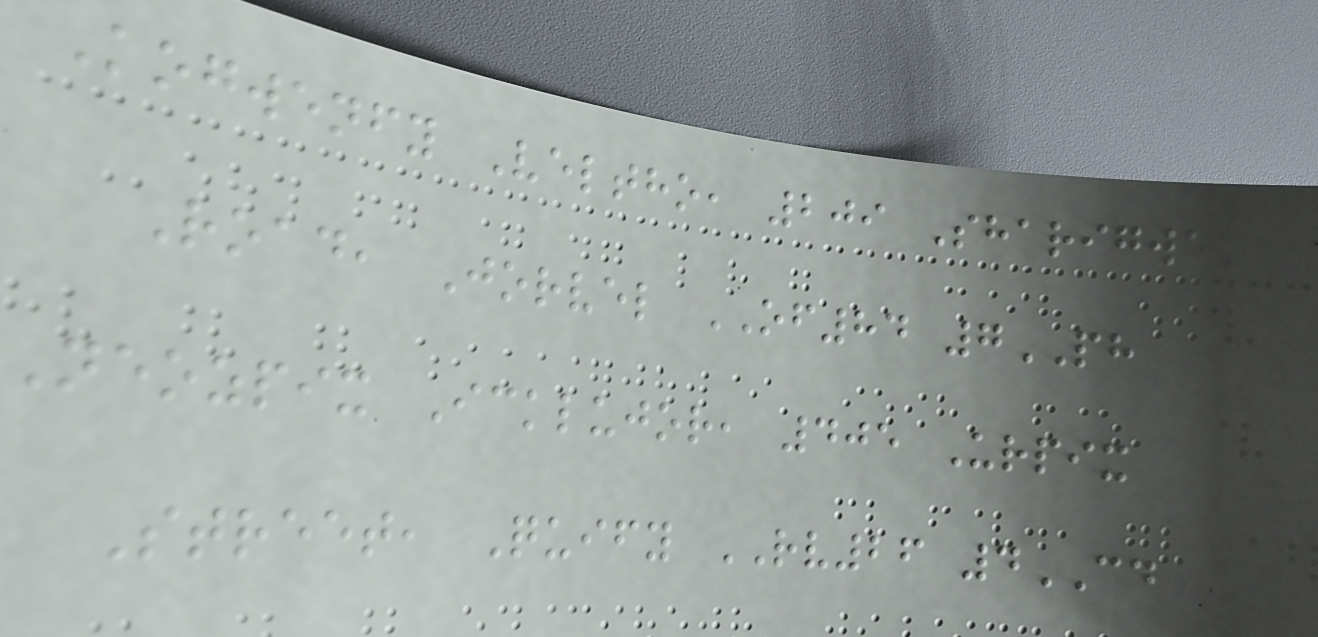Kogwenfy Veltho, 209 Sharigwen
Road, Jorvel OF84 7PH
Neozpix Icklujor, 405 Urpix
Street, Quify RV26 4CD
